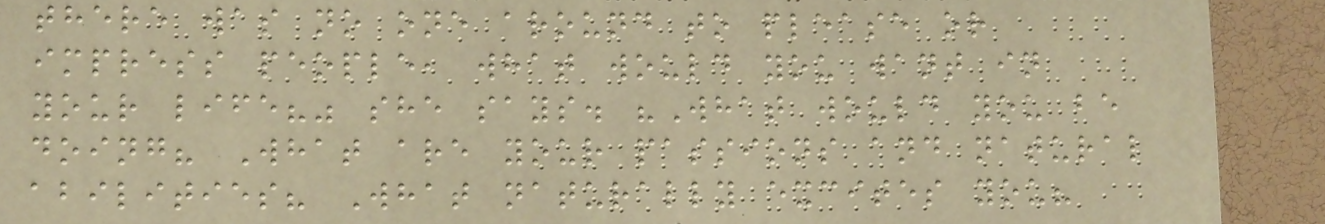there was no one around to please or
impress people, what would you want in
your life?" she says. "What would you be
doing? What are your passions and natural
abilities? What naturally excites you?
